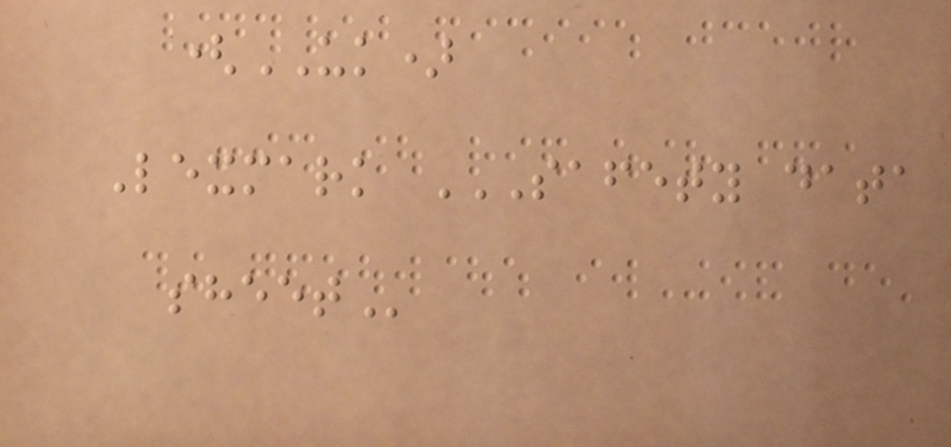(UK)
Lexmark SAFETY DATA
SHEET
